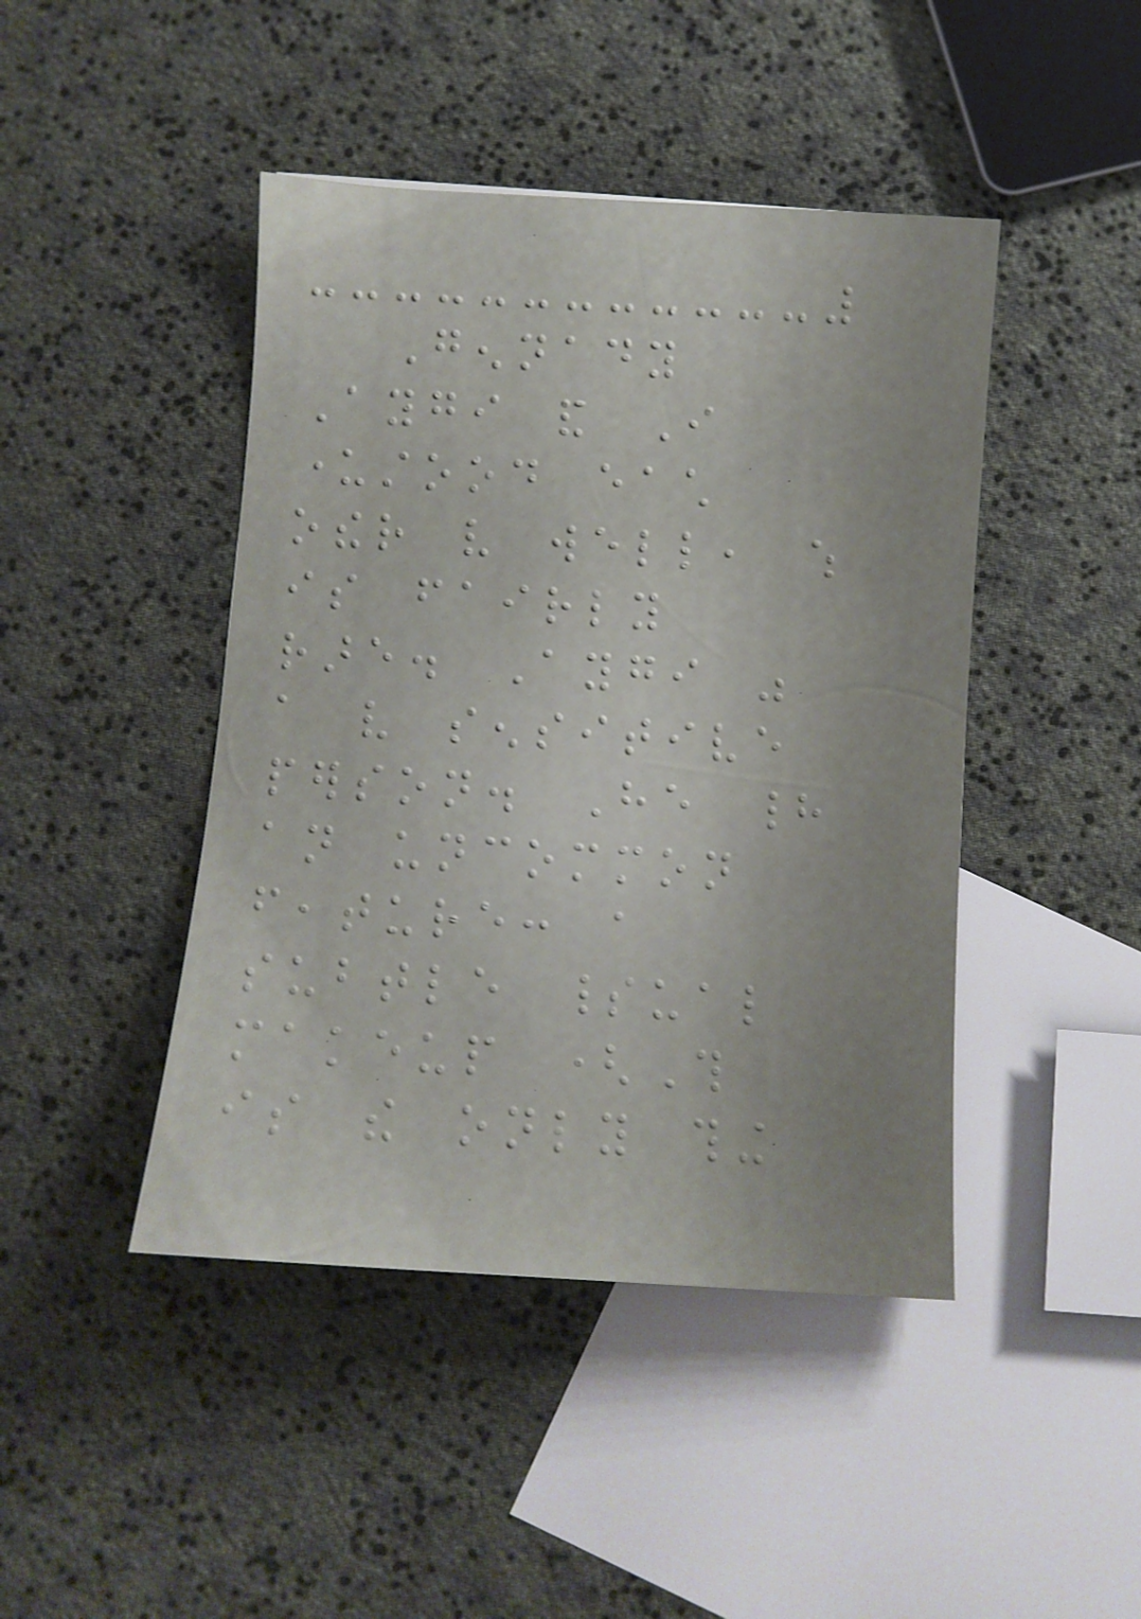Gennady
Aygi and I
understood each
other very well, which
is fairly
rare. Aygi was
a very sensitive
person. He had
an uncommon
feature: a
subtle spiritual
makeup (This
is the only thing
